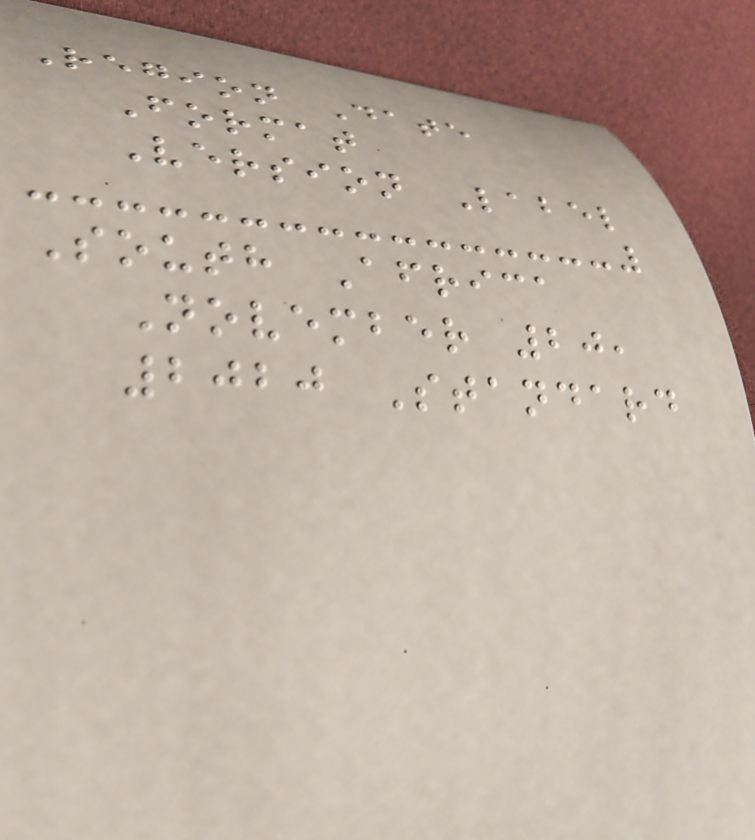Region Date
Format
Version Label
South Africa
November 20,
2020 Standard
